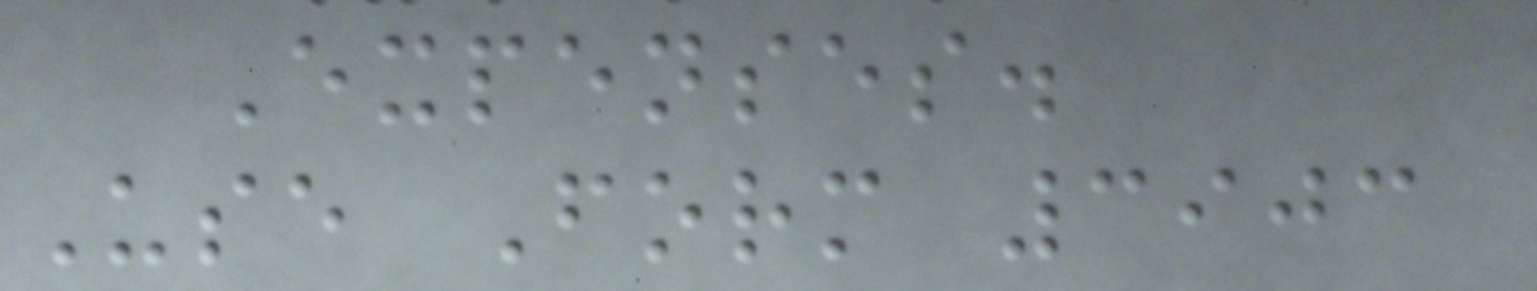Expenses.
Use Form 3903
